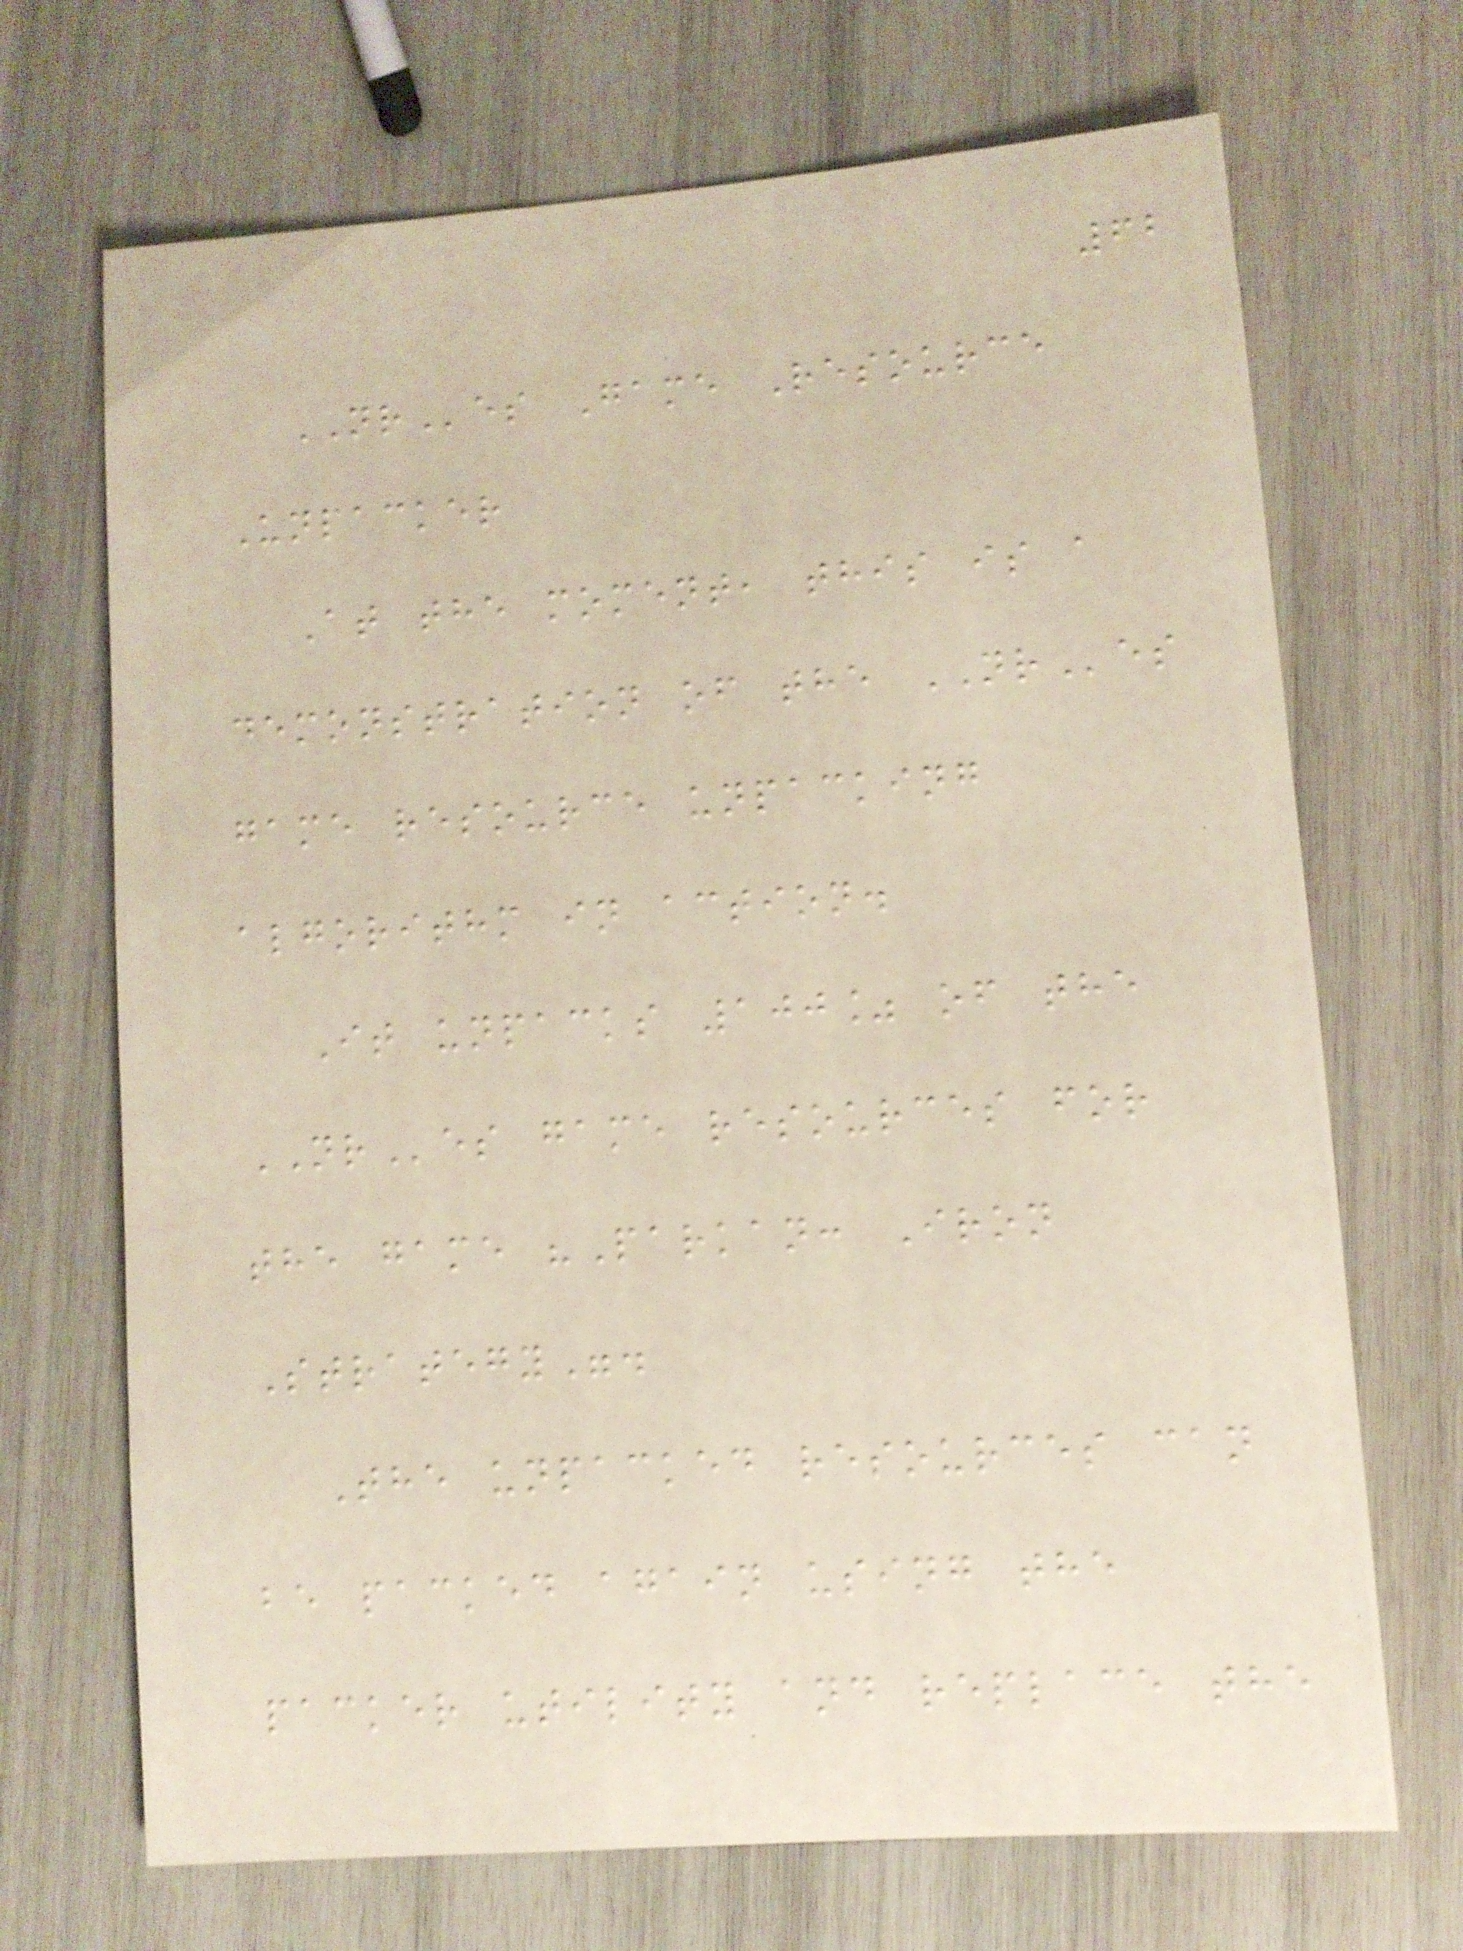62
NRes Game Resource
Unpacker
At the moment, this is a
demonstration of the NRes
game resource unpacking
algorithm in action.
It unpacks 100% of the
NRes game resources for
the game "Parkan: Iron
Strategy".
The unpacked resources can
be packed again using the
packer utility and replace the
